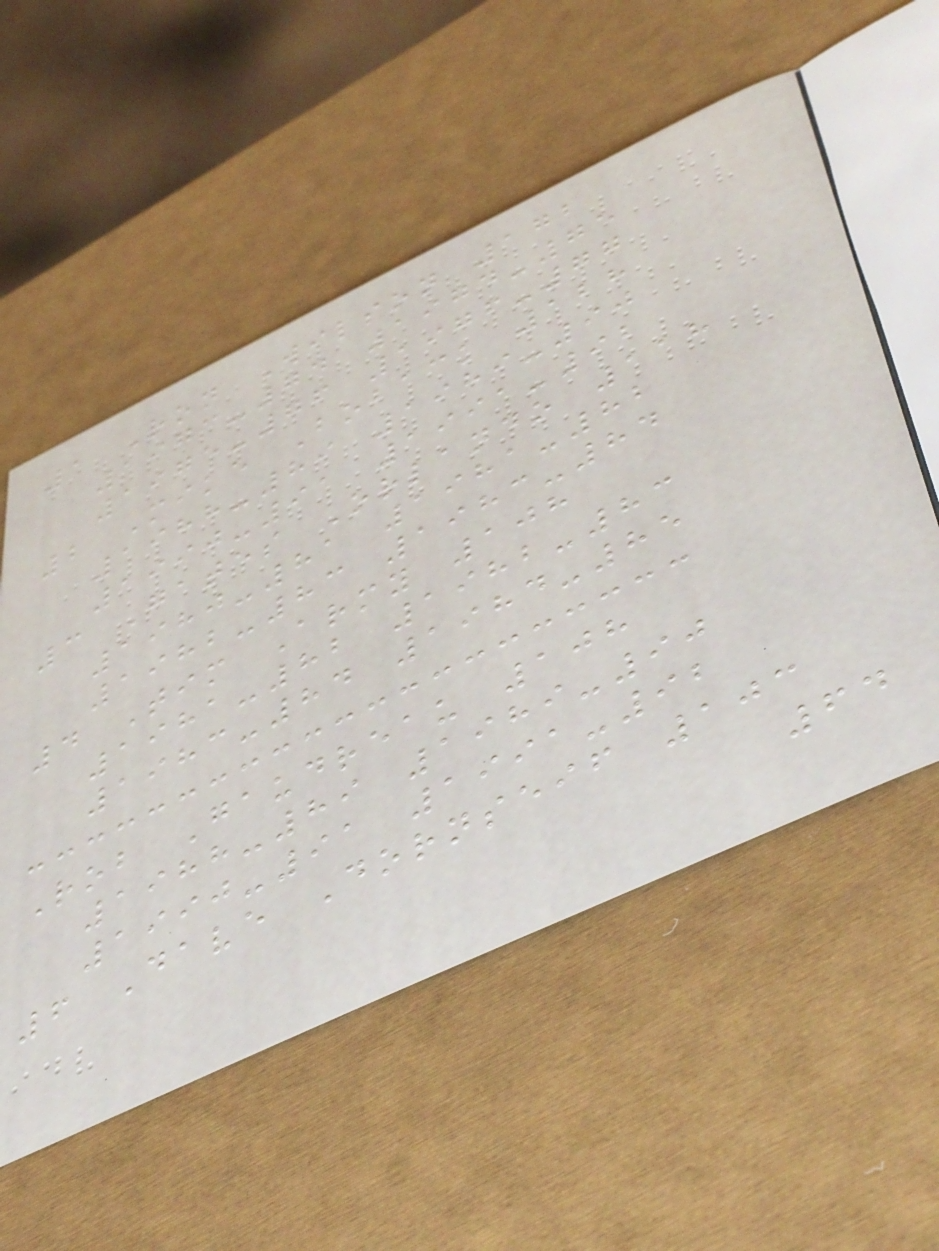1 Ron Wilson 172
1973-74 1974-75
1975-76 1976-77
2 Mike Boback 128
1988-89 1989-90
1990-91 1991-92
3 Gates Orlando 118
1980-81 1981-82
1982-83 1983-84
4 Tim Army 108
1981-82 1982-83
1983-84 1984-85
Rob Gaudreau 108
1988-89 1989-90
1990-91 1991-92
6 Dave Dornseif 103
64
